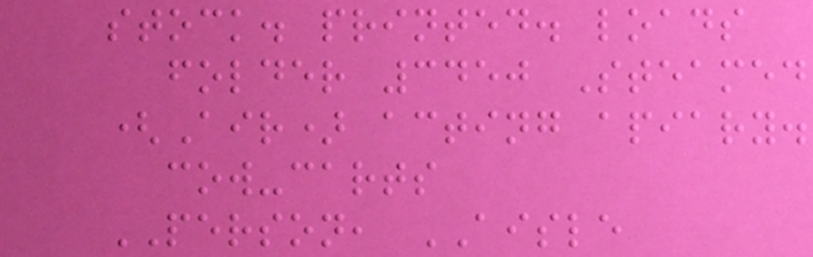stock. printed. loads
folder 3450 Steamed
(Air) acting apiary.
cow-carts
PERSON, AISLE
